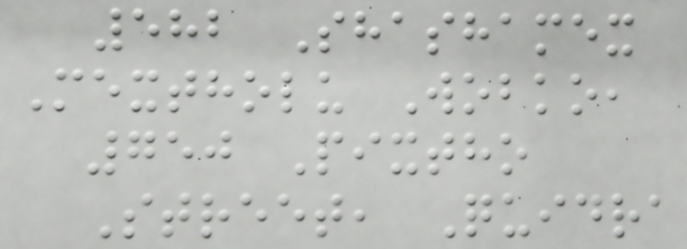582 Shashamex
Mextholu Wobko,
750 Pixtho
Street, Quidra
